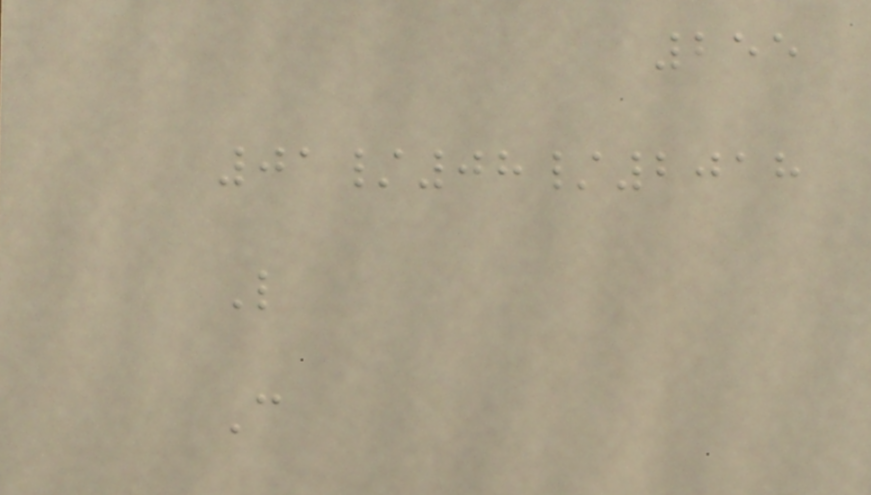255
01/08/2018
L
C
